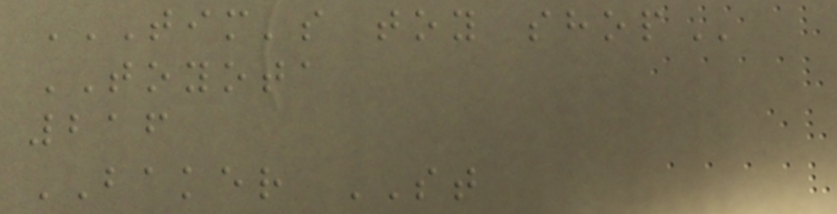TIM'S TOY SHOP
TOYOTA
216
BAKER ST
